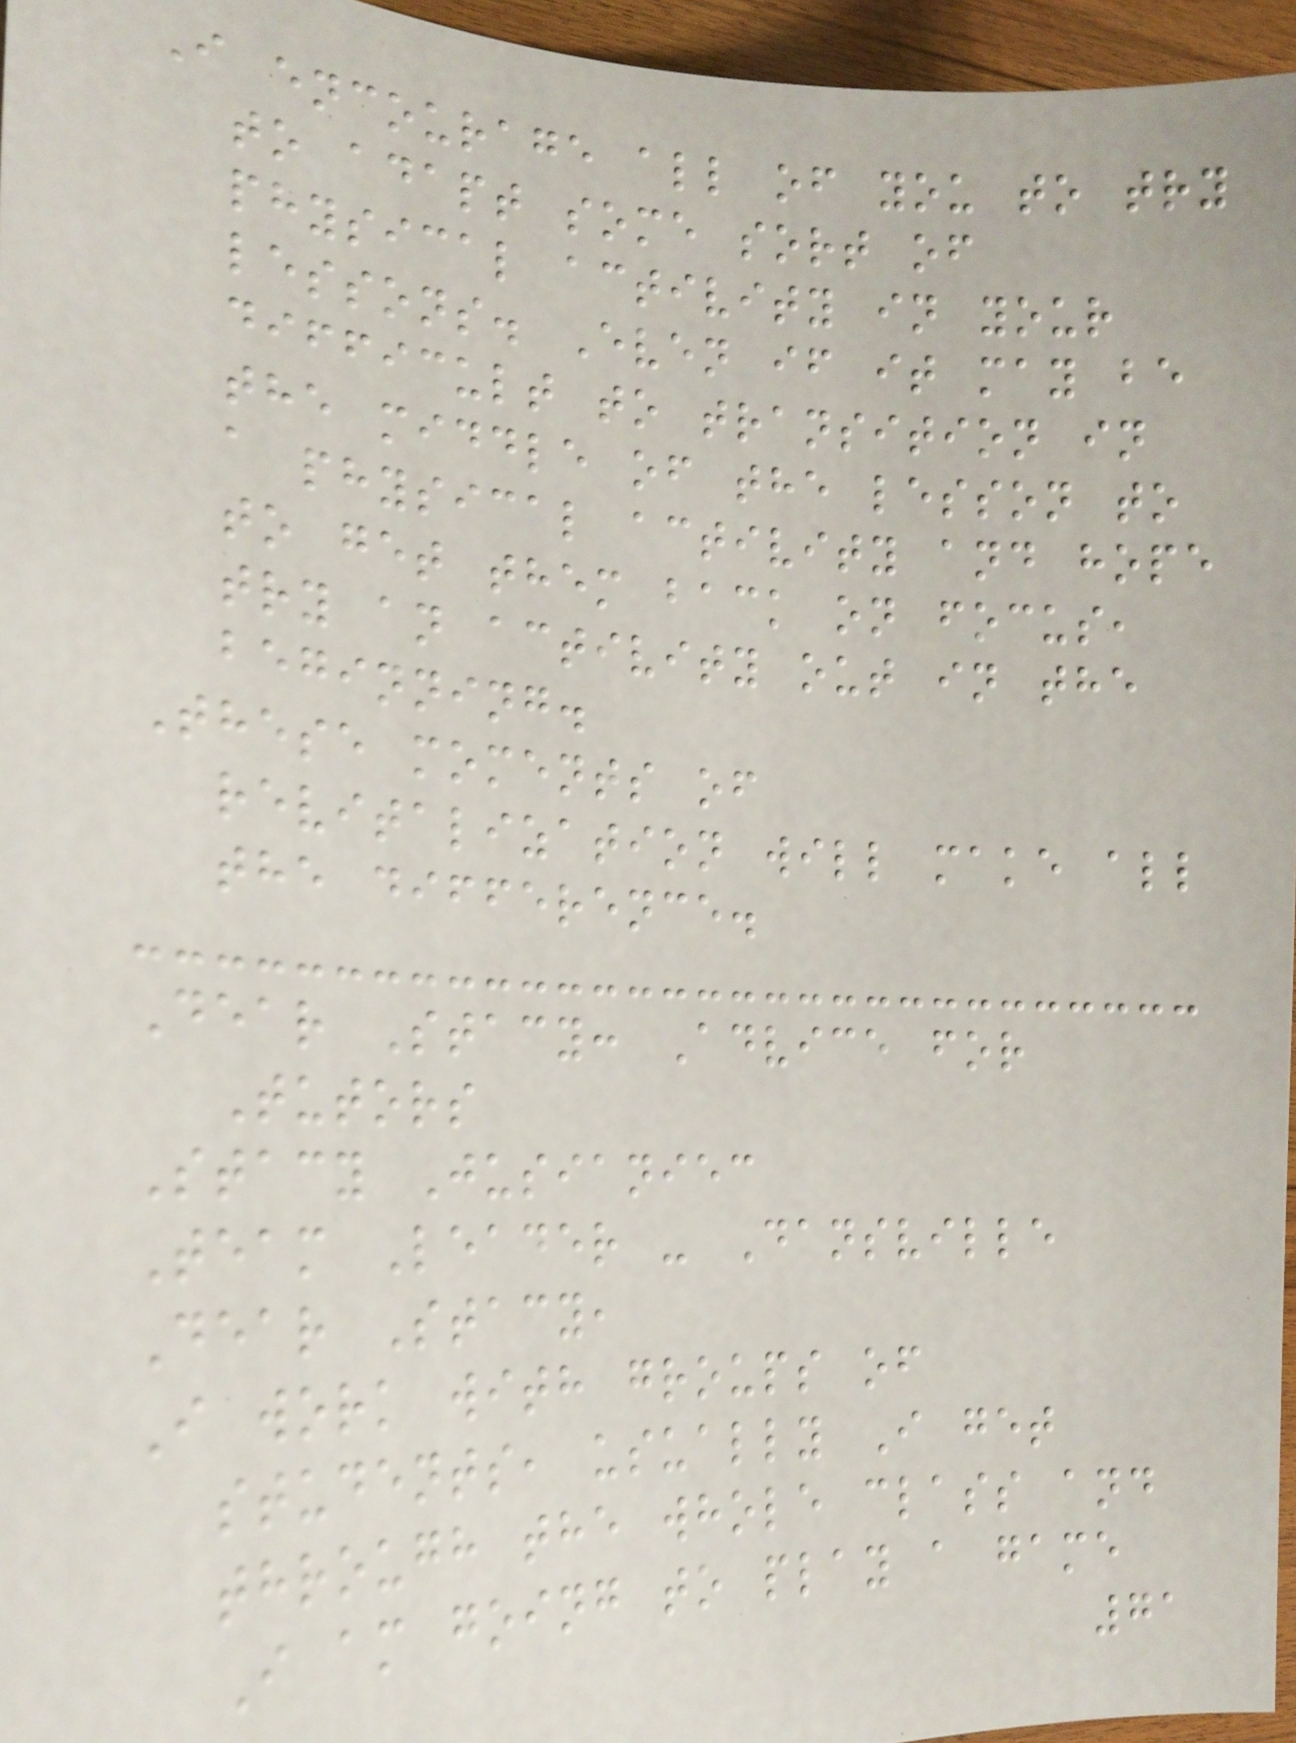I encourage all of you to try
to adapt some sort of
physical activity in your
lessons. Even if it may be
difficult to transition in
the middle of the lesson to
a physical activity and hope
to get them back on focus,
try an activity out in the
beginning.
These moments of
revitalization will make all
the difference.
Dear Stacy: Advice for
Tutors
Stacy Jusianiec
Team Leader - Dansville
Dear Stacy,
I work with groups of
students, usually I get
through the whole class and
I am going to play a game
71
